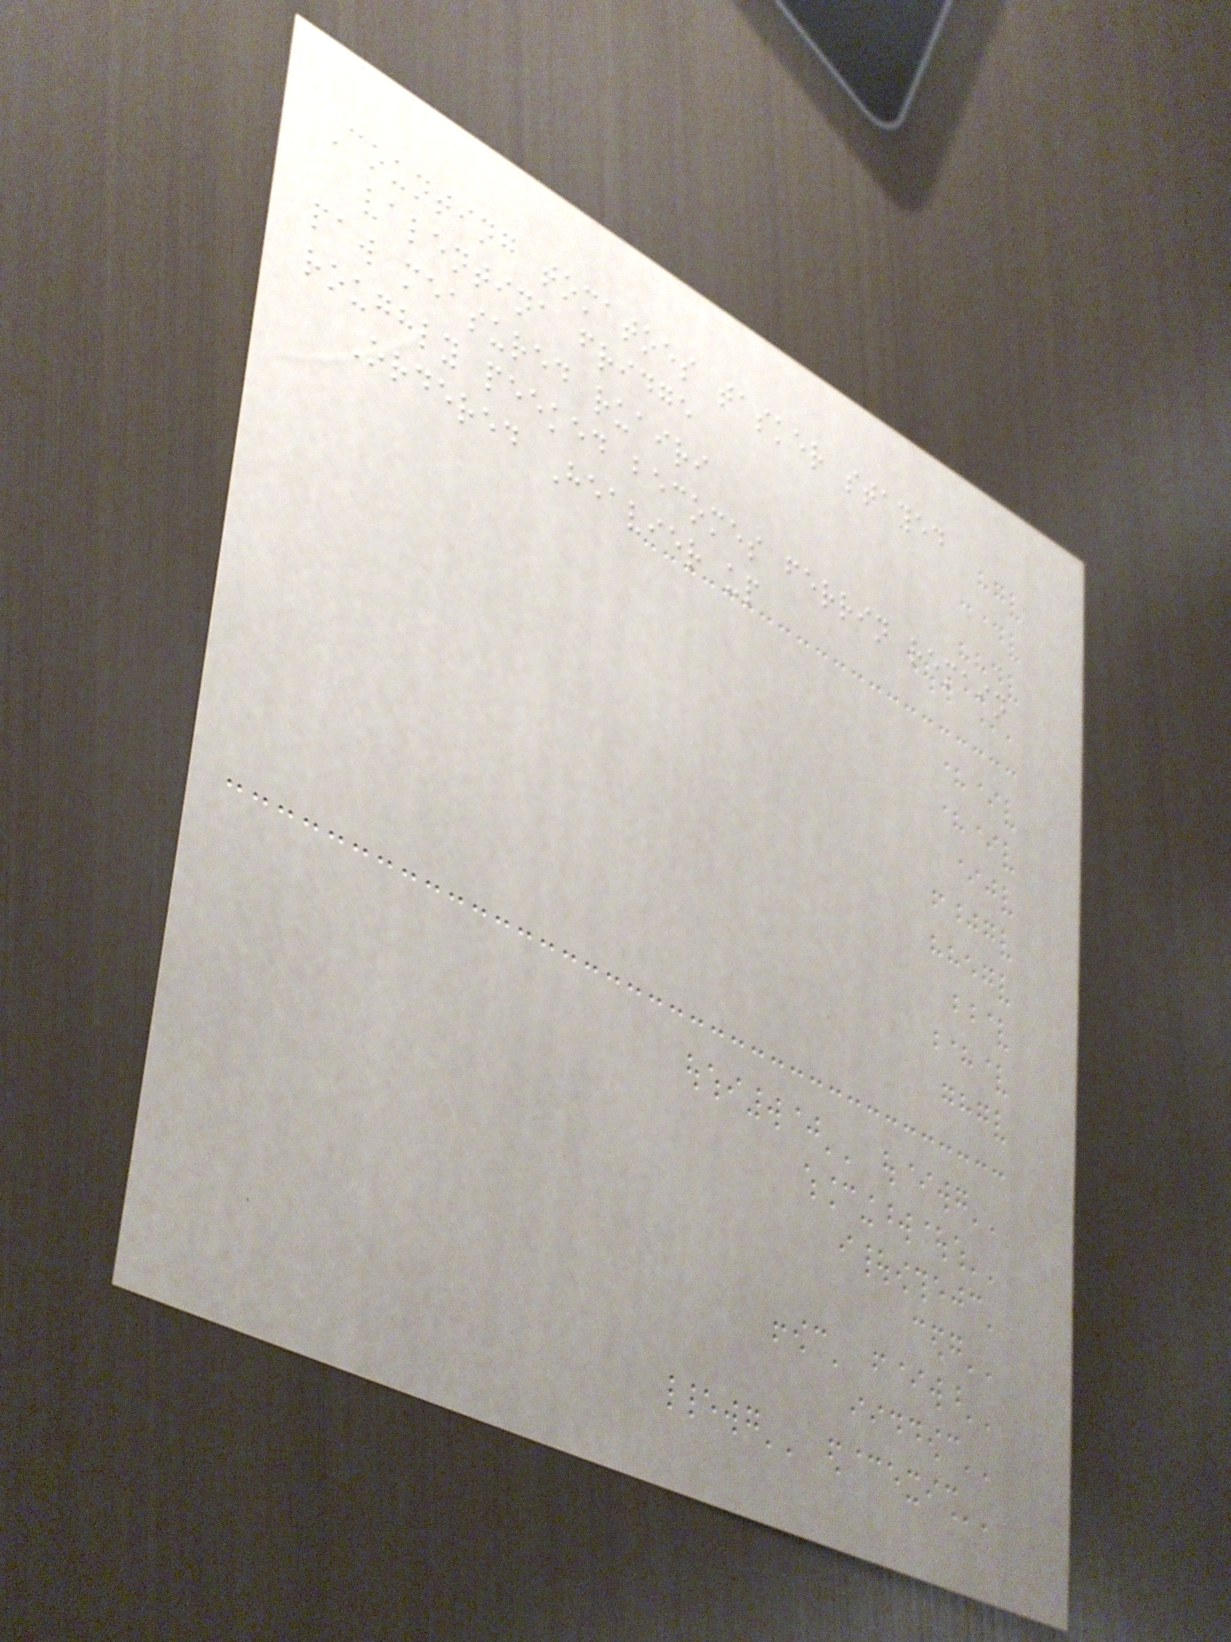Counting tomatoes tasker stayed
valentina fridge
paw measured ruairi
roughly peeked becomes ferrin remain
Ordered Heavier up
